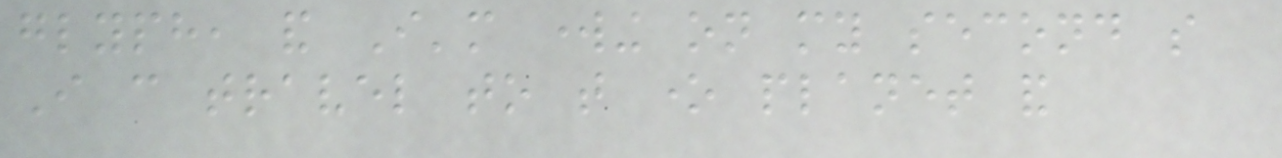glyph, and I'm working on my second so
I can travel to that one planet and
